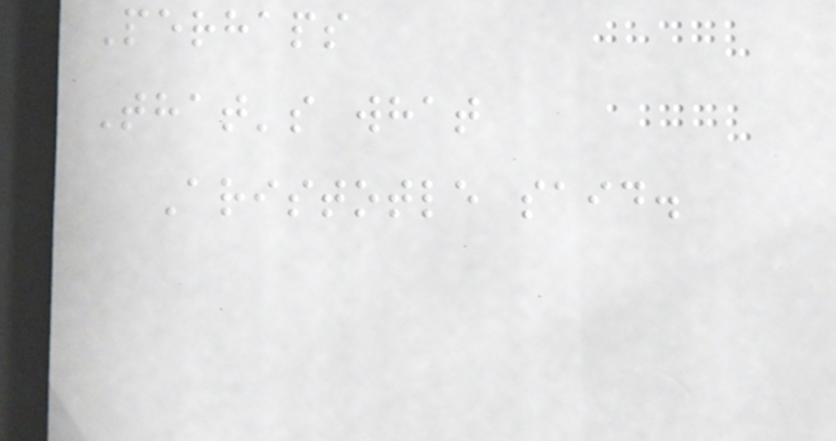Perhaps
That's what
Aristotle said.
